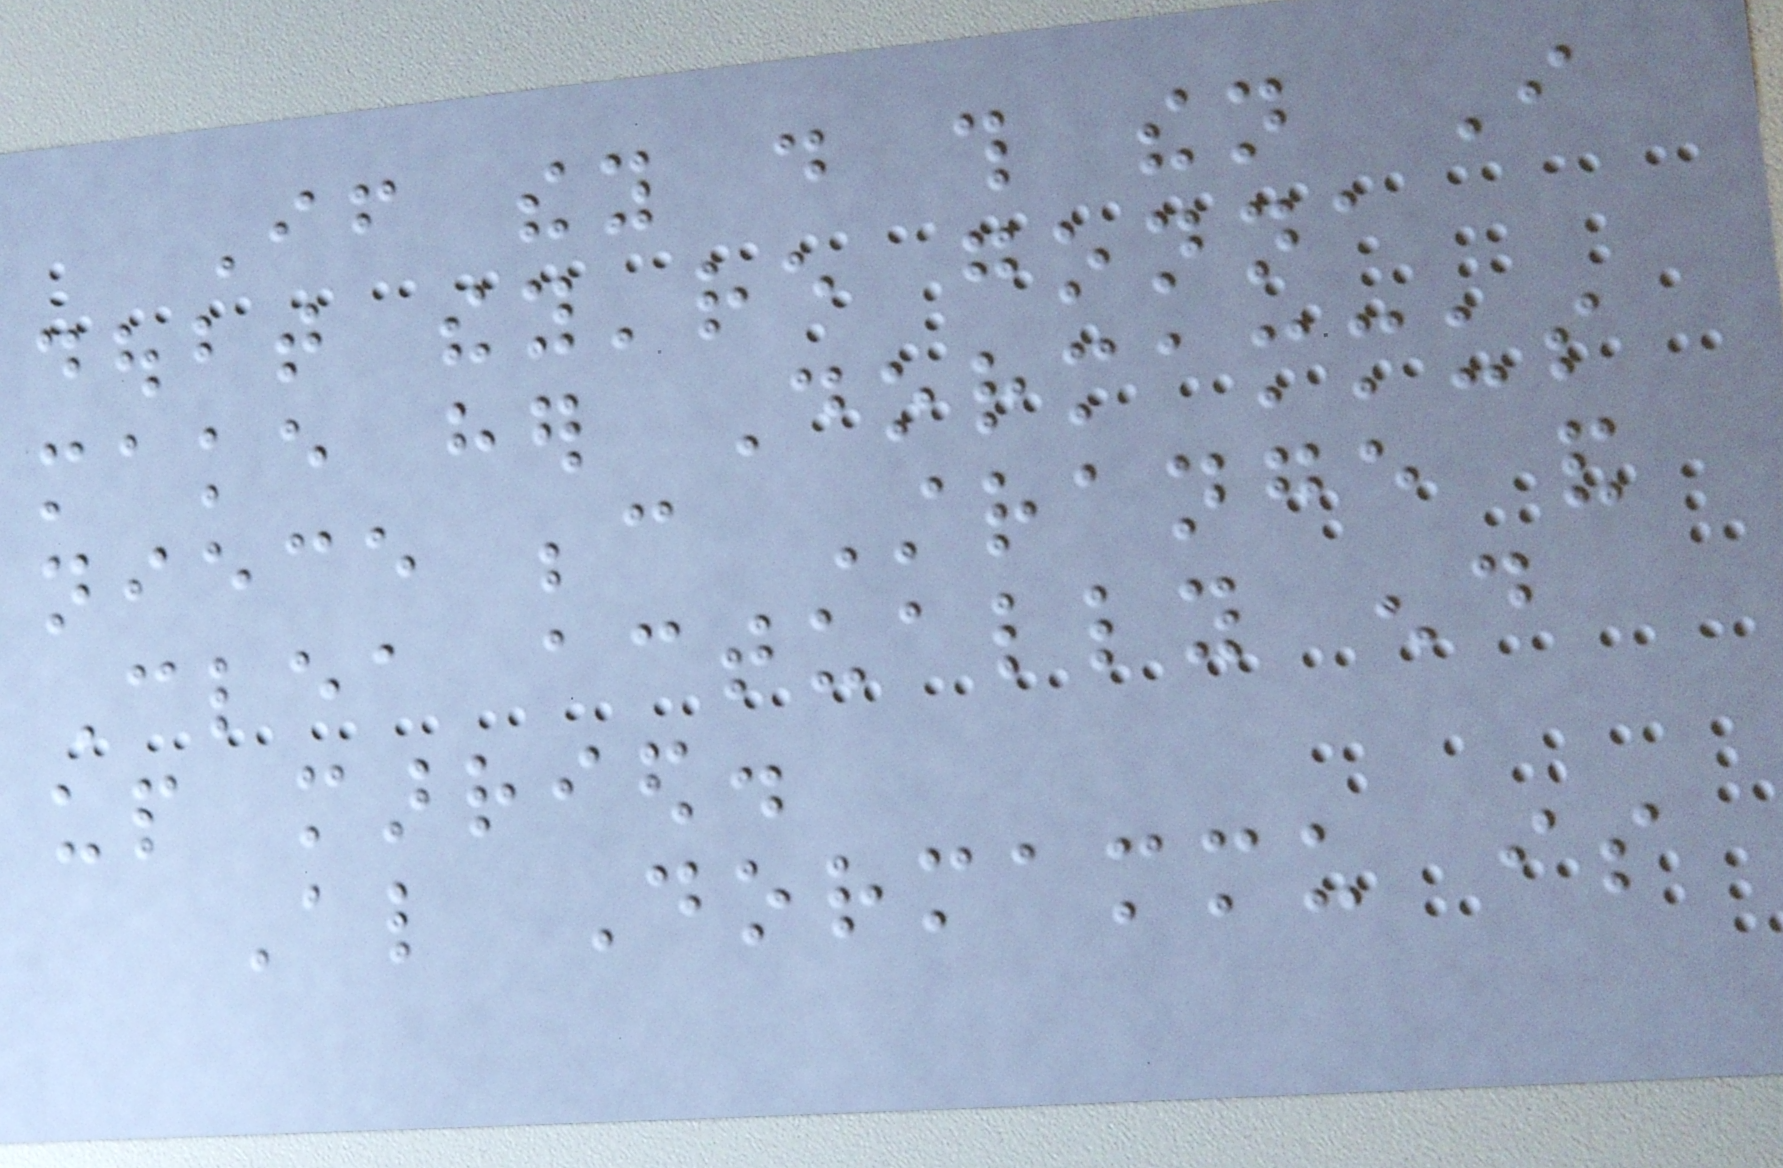If they do this then I
doubt they're gonna
make her Dormammus
niece because Strange and
Clea actually end
up married.
Also Dormammu is
